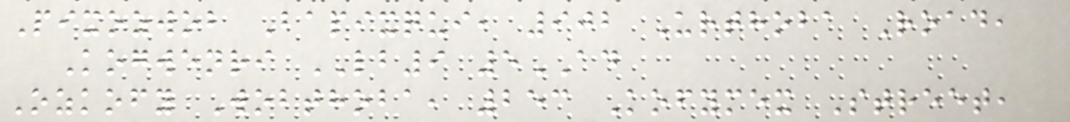Pixozwob Bapixqui, 902 Urthoba Road,
Kogwenri LB9 5AD
Ozkofy Wobthoba, 253 Kofymex Street,
